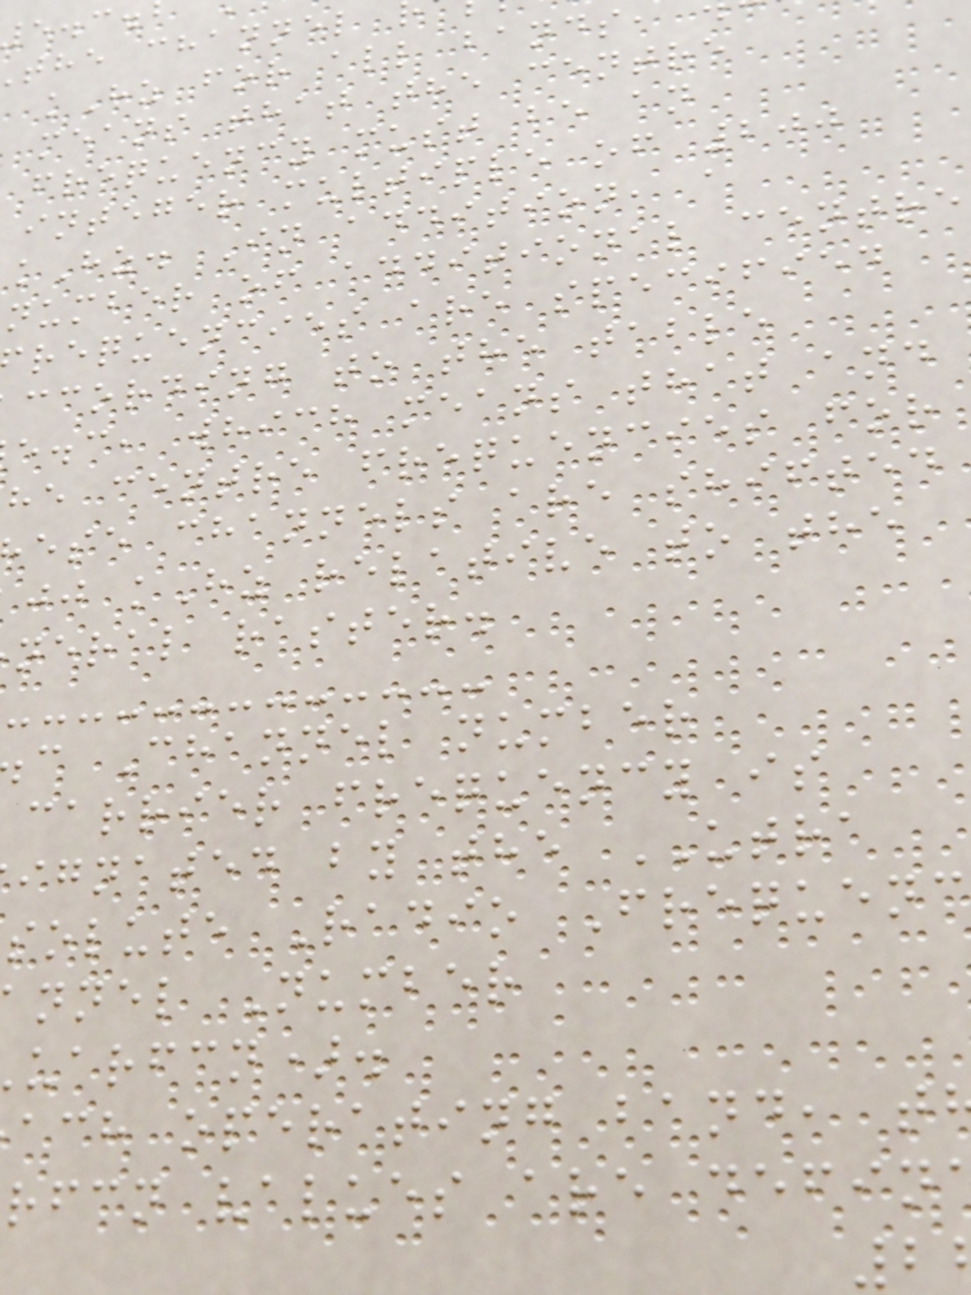the channel
kHz for all bands,
means that the centre
frequency must be an
integer multiple of 200
kHz. In addition, a
number of additional centre
requencies are specified
ccording to the table
e.c, which means that and
he centre frequencies for
ese channels are shifted
jj kHz relative to the
neral raster.
c Channel number
carrier frequency is
ignated by the UTRA
solute Radio Frequenc
nnel Number
uarfcn).
ach operating band, t
rfcn values are defin
